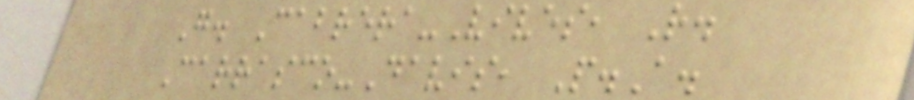G. Cabrera-Vives, R.
Carrasco-Davis, P.A.
